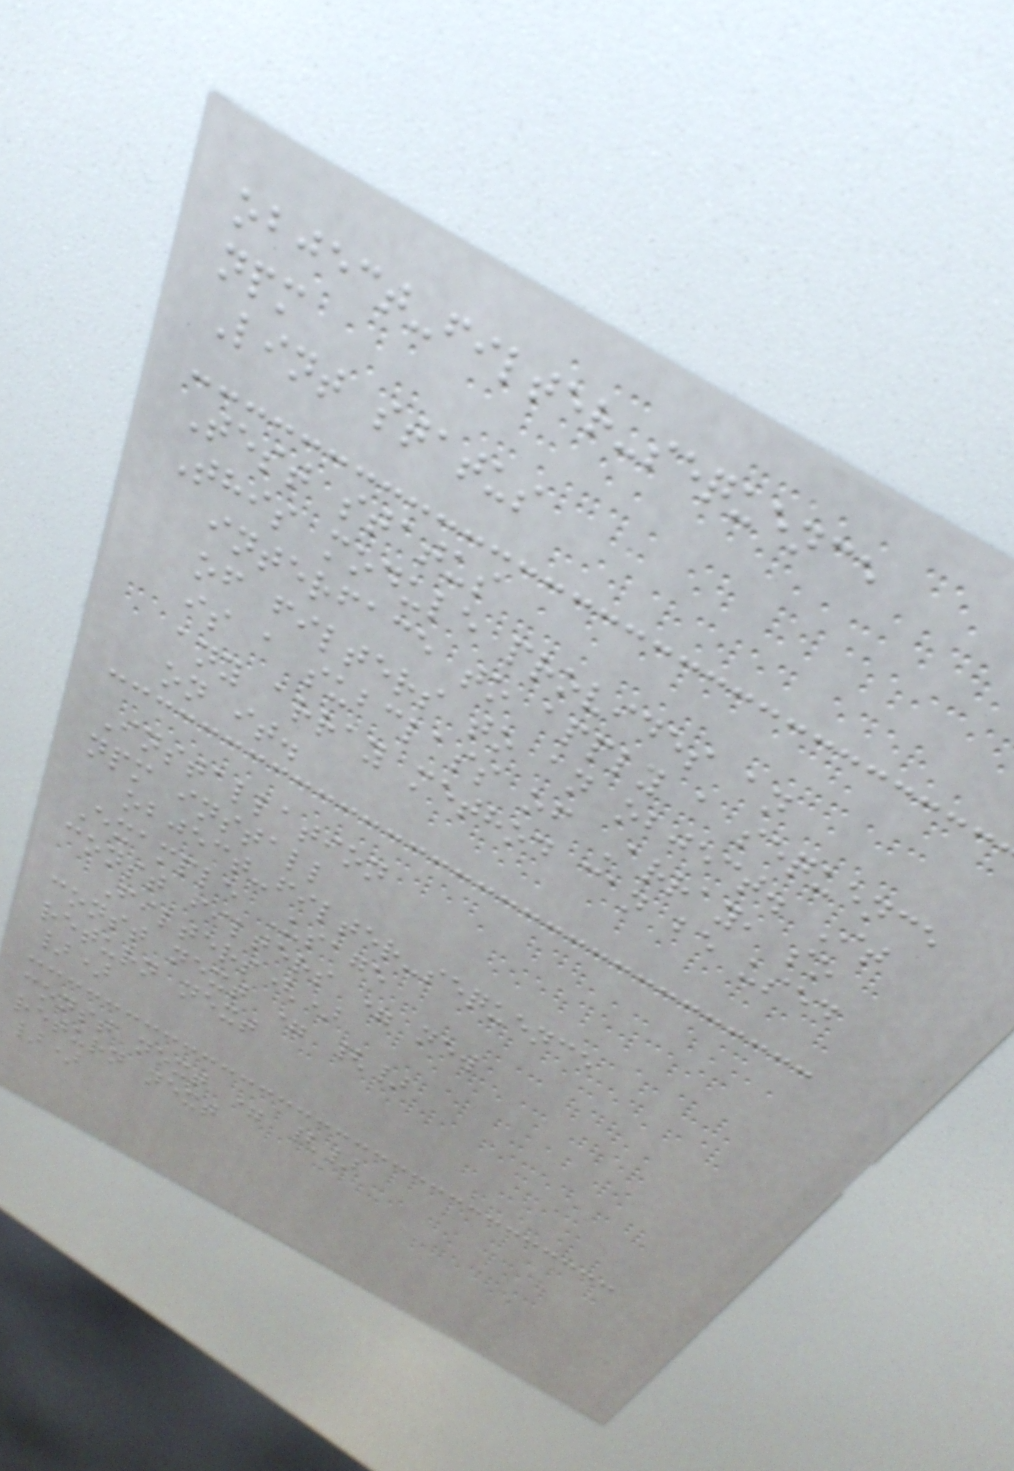object-filter-sequence
npm
Lint status
Test status
This module provides an
interface to apply a sequence
of filters to an object. It
is a subclass of Array, so
any array method can be used
on it.
Installation
npm install
object-filter-sequence
Example Usage
const filters = new
Filters()
const next = {}
return next
})
const next = {}
return next
})
